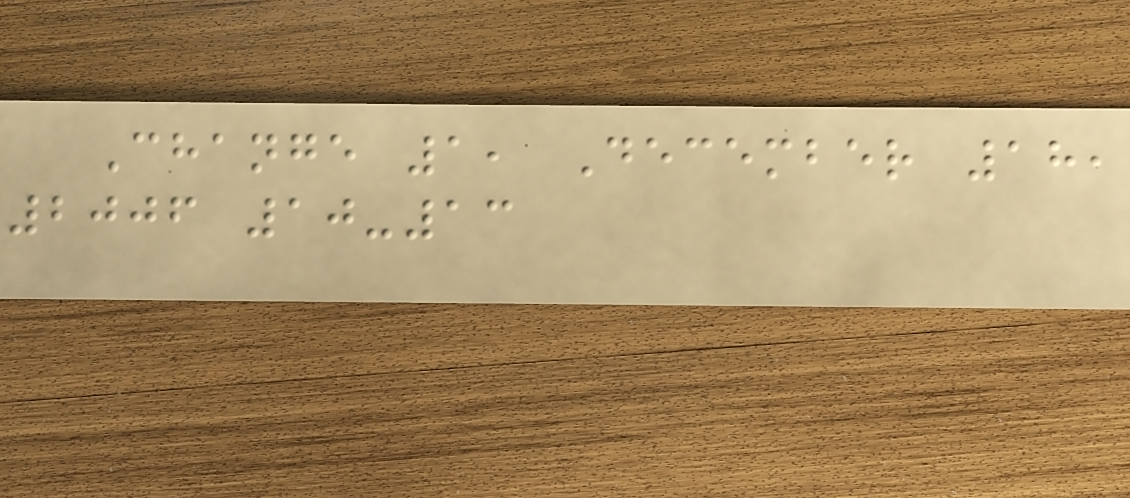Change 1, December 18,
2006 10-13
